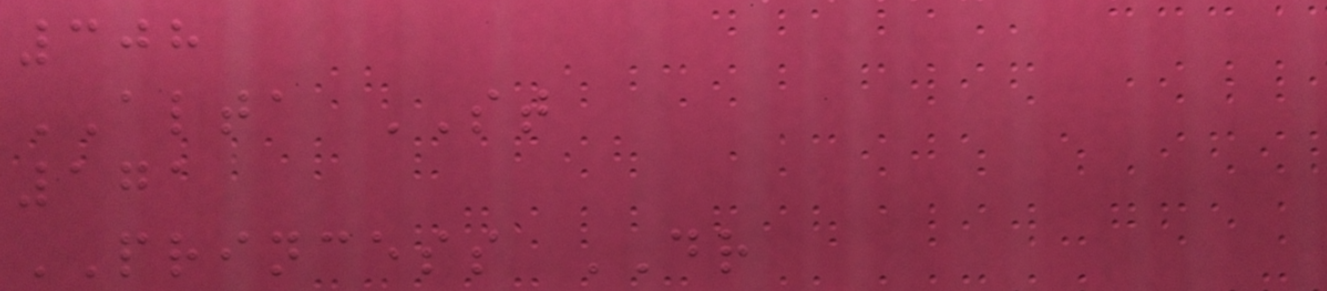308
ALTA ST
171
PRINCESS DR
